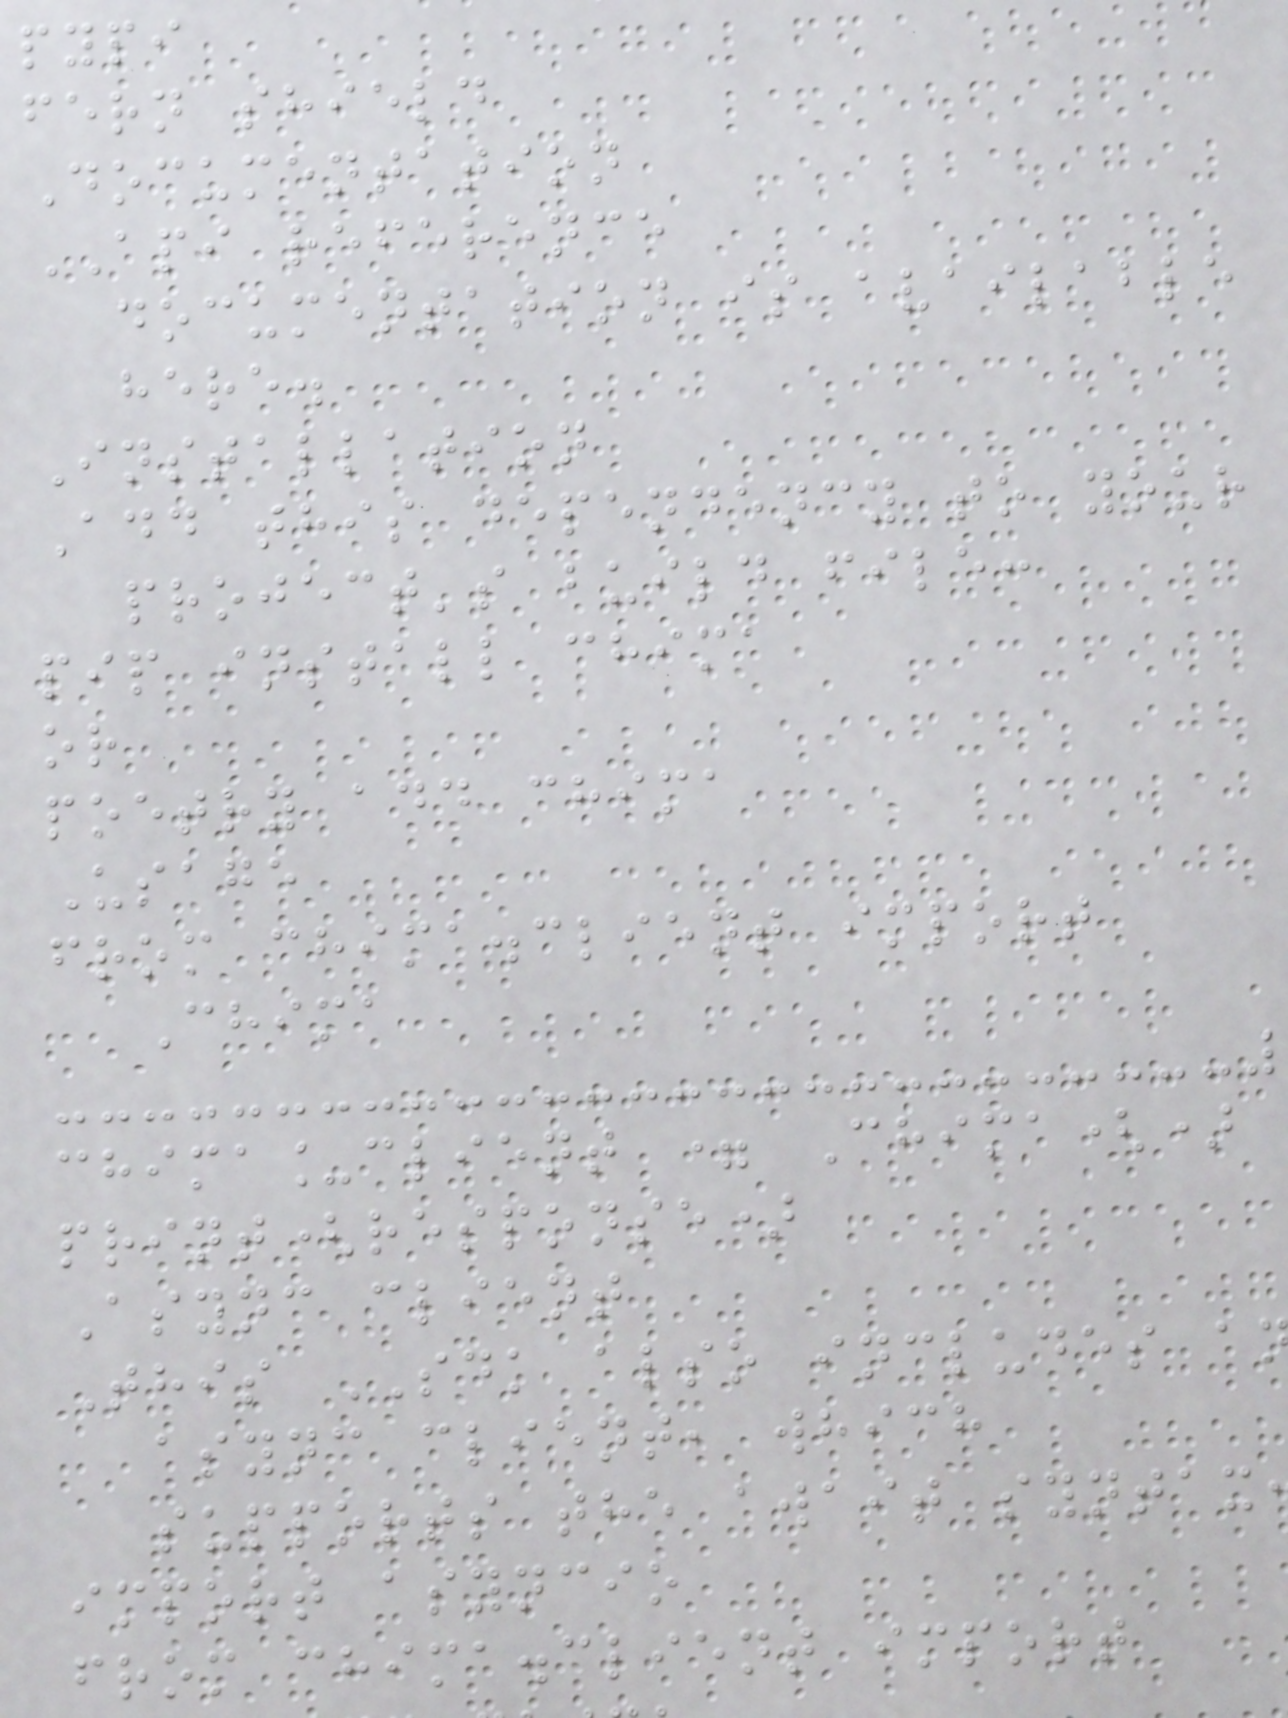pypi
fern shield
Documentation
API reference
documentation is available
here.
Installation
Add this dependency to your
project's build file:
pip install chima
or
poetry add chima
Usage
from chima.client import
Chima
chima_client = Chima()
print(response)
Async client
This SDK also includes a
async client, which
supports the await syntax
import asyncio
from chima.client import
